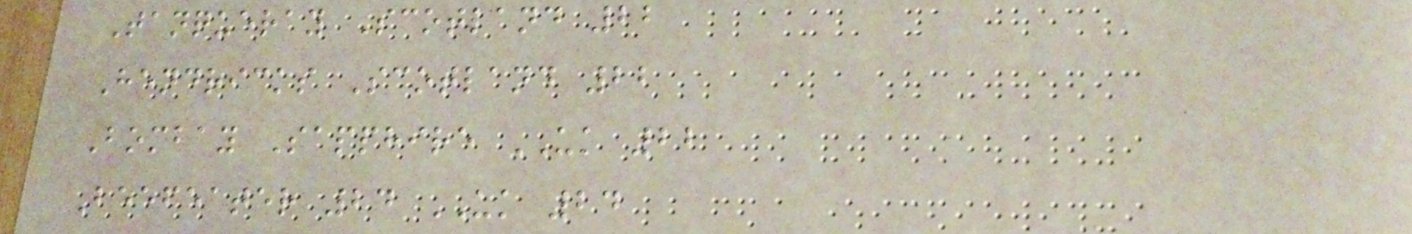Tanqueray Scotland 22
Hendricks Scotland 22
Bombay Sapphire UK 22
Beefeater 24 UK 24
